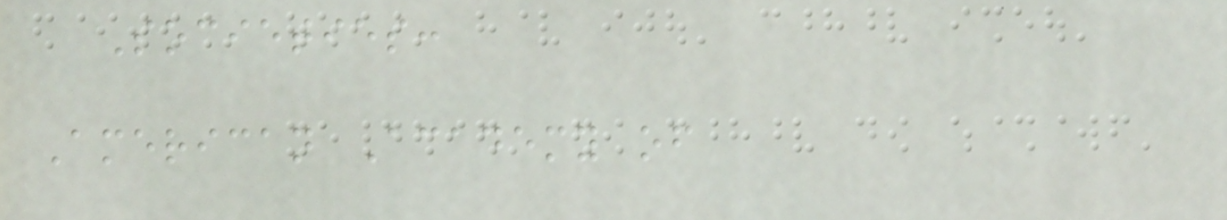Societies:
American Academy of
